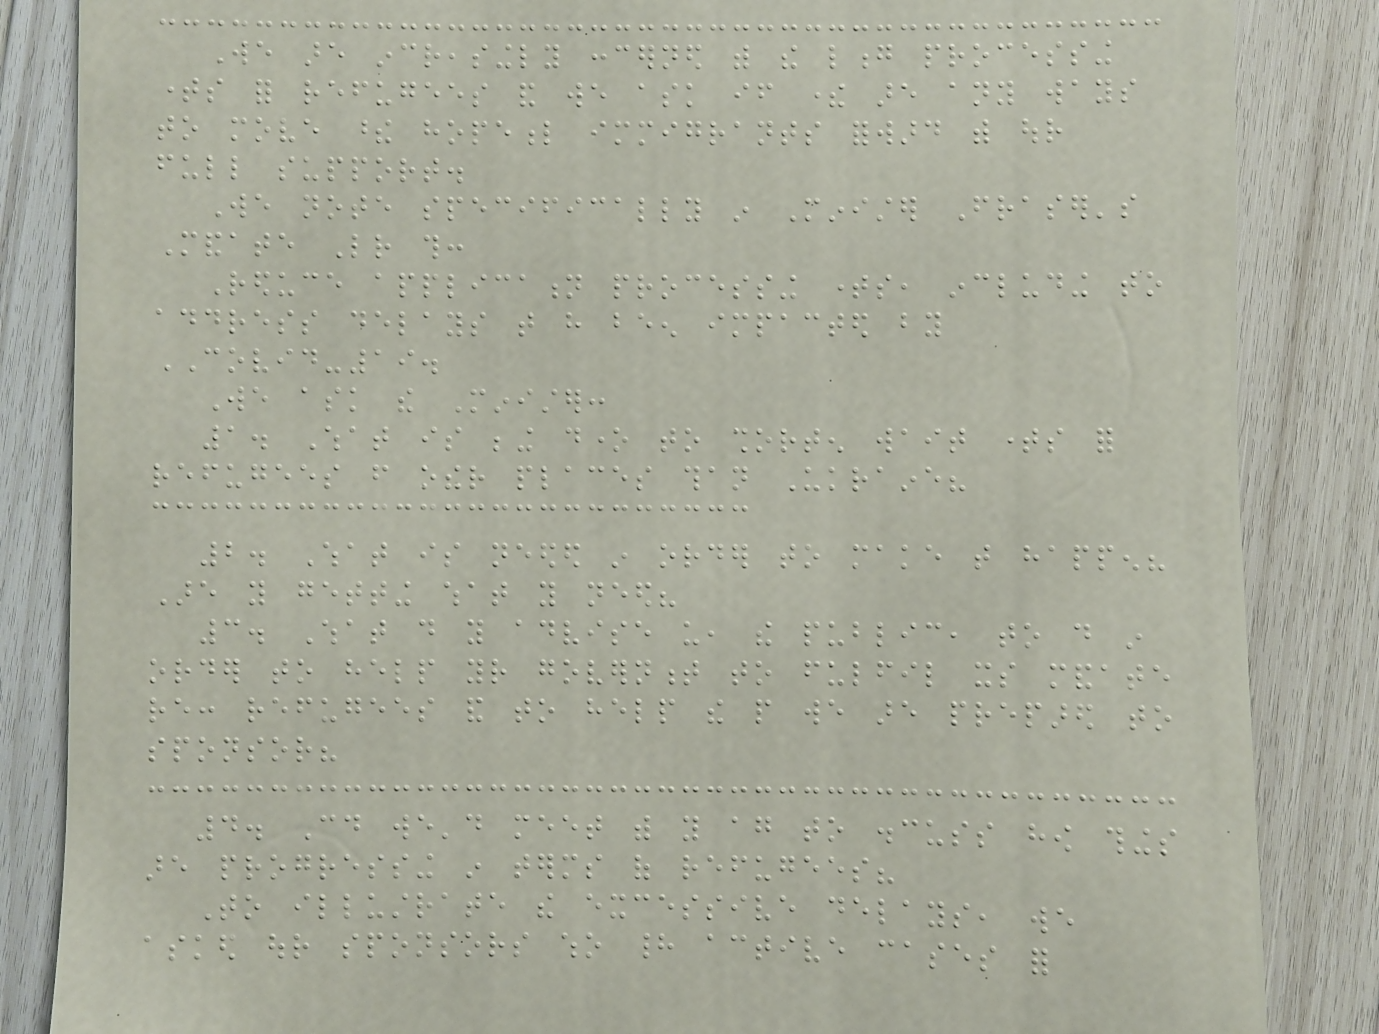We are increasingly concerned with the long processing
times for refugees and we ask if there are any ways
to move these hopeful immigrants forward with our
full support.
We note specifically in Minister Fraser's
Mandate Letter this:
Reduce application processing times, including to
address delays that have been impacted by
COVID-19.
We ask the Minister:
1. What is being done to shorten wait times for
refugees from other places than Ukraine?
2. What is needed in order to make that happen?
Are you getting what you need?
3. What do you advise us, the public, to do in
order to help your government to fulfil its mandate
re: refugees and to help the people we are prepared to
sponsor?
4. Could we'd meet with you again to discuss how things
are progressing in terms of refugees?
To illustrate the excessive delays, we
asked our sponsors who had active cases for
